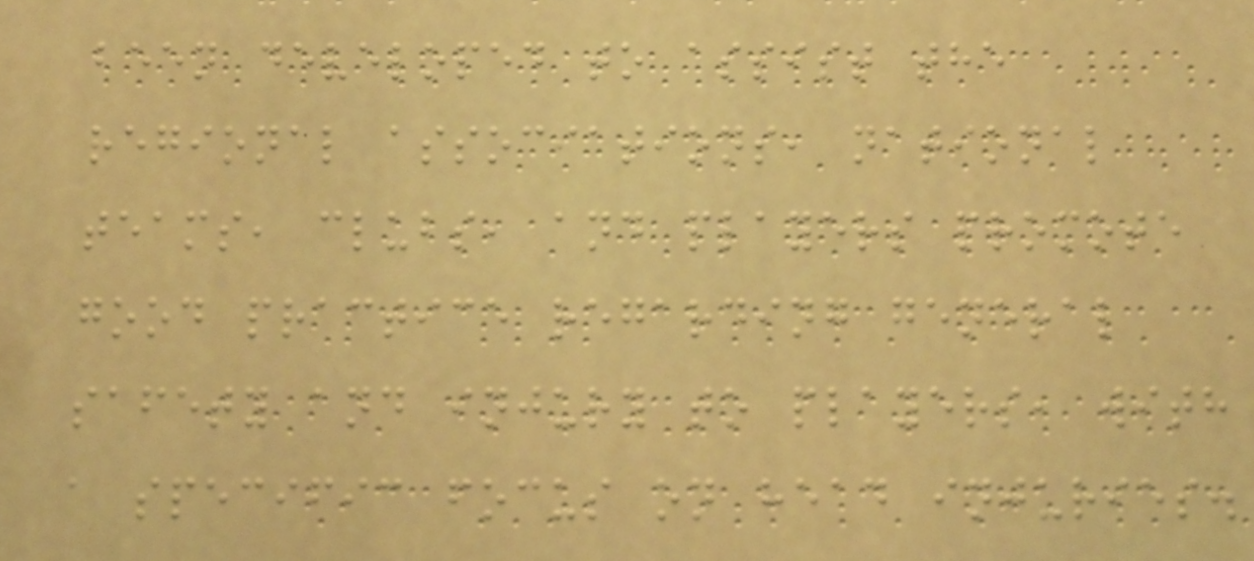been developed to assist the
regional associations, national
teams, clubs, and players promote
good practice regarding general
safety and injury to players, with
a specific focus on head injuries.
